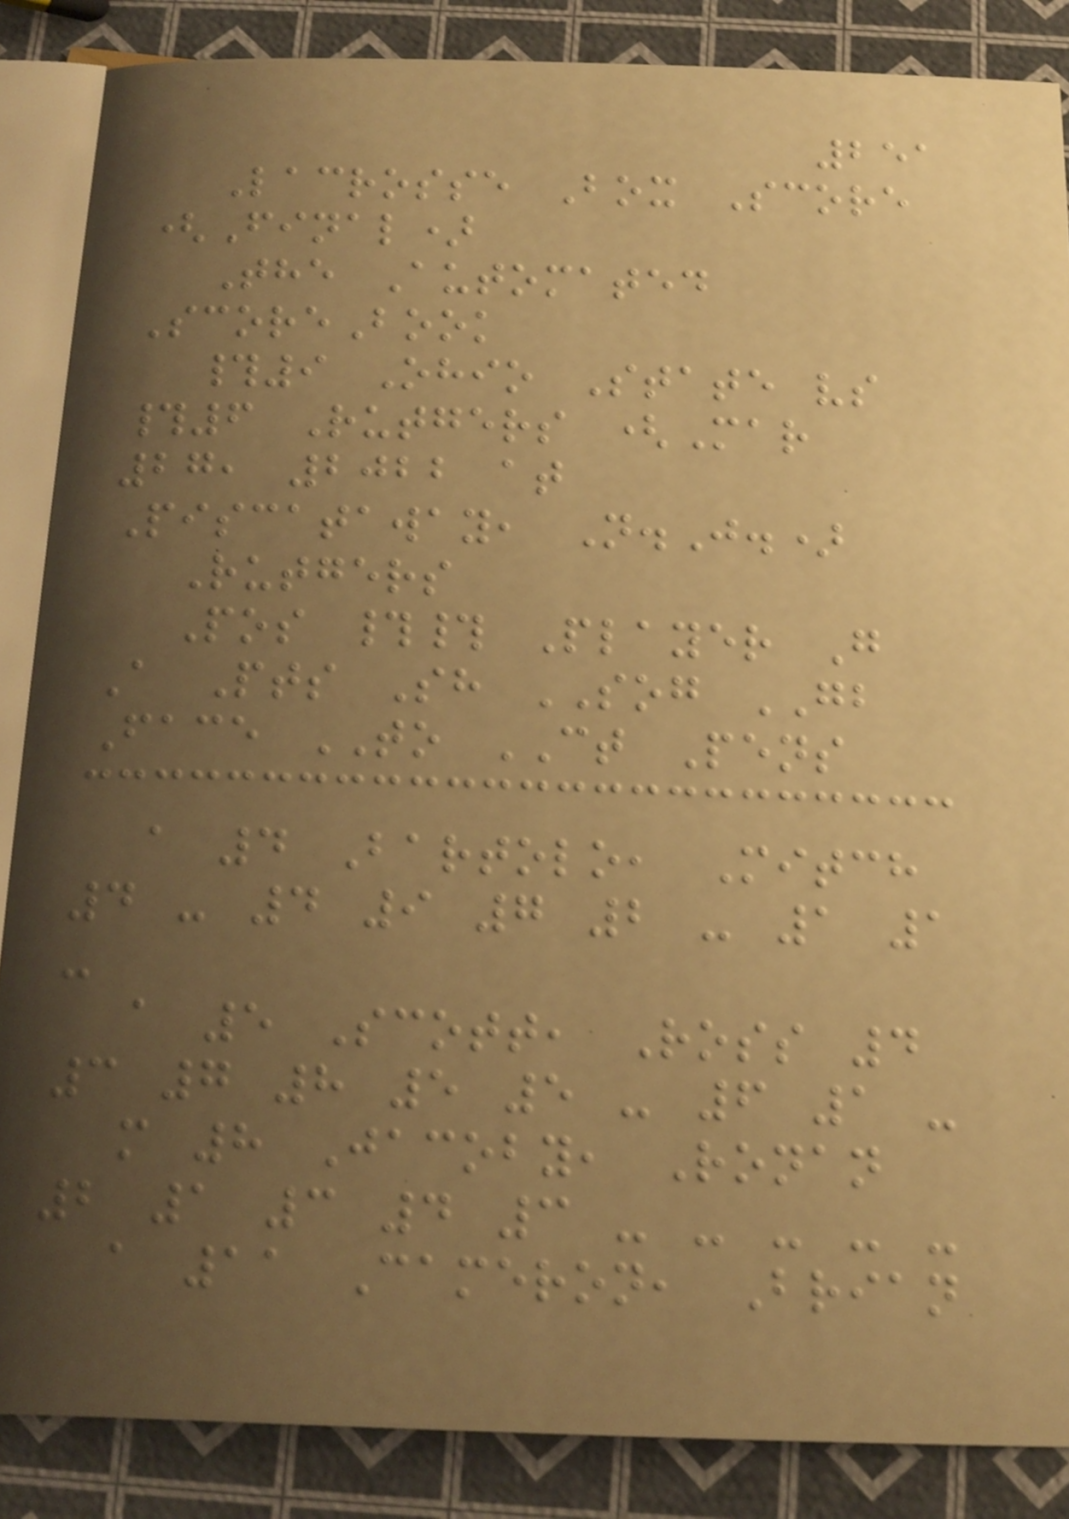251
Lacrosse Box Score
(Final)
The Automated
ScoreBook
#9 Ohio State vs
#6 Rutgers (Mar
27, 2022 at
Piscataway, N.J.)
Rutgers
Pos ## Player G
A Pts Sh SOG GB
Face TO CT Pens
a 4 Bartolo, Mitch
4 - 4 9 7 2 - 1 1
-
a 5 Scott, Ross 4
3 7 8 5 5 - 6 1 -
m 8 Jacoby, Ronan
2 1 3 4 3 - - - - -
a 11 Cameron, Brian
